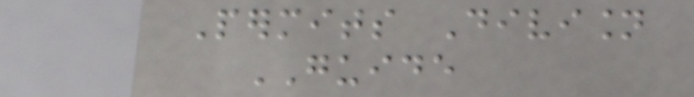Permits Division
GUIDE
